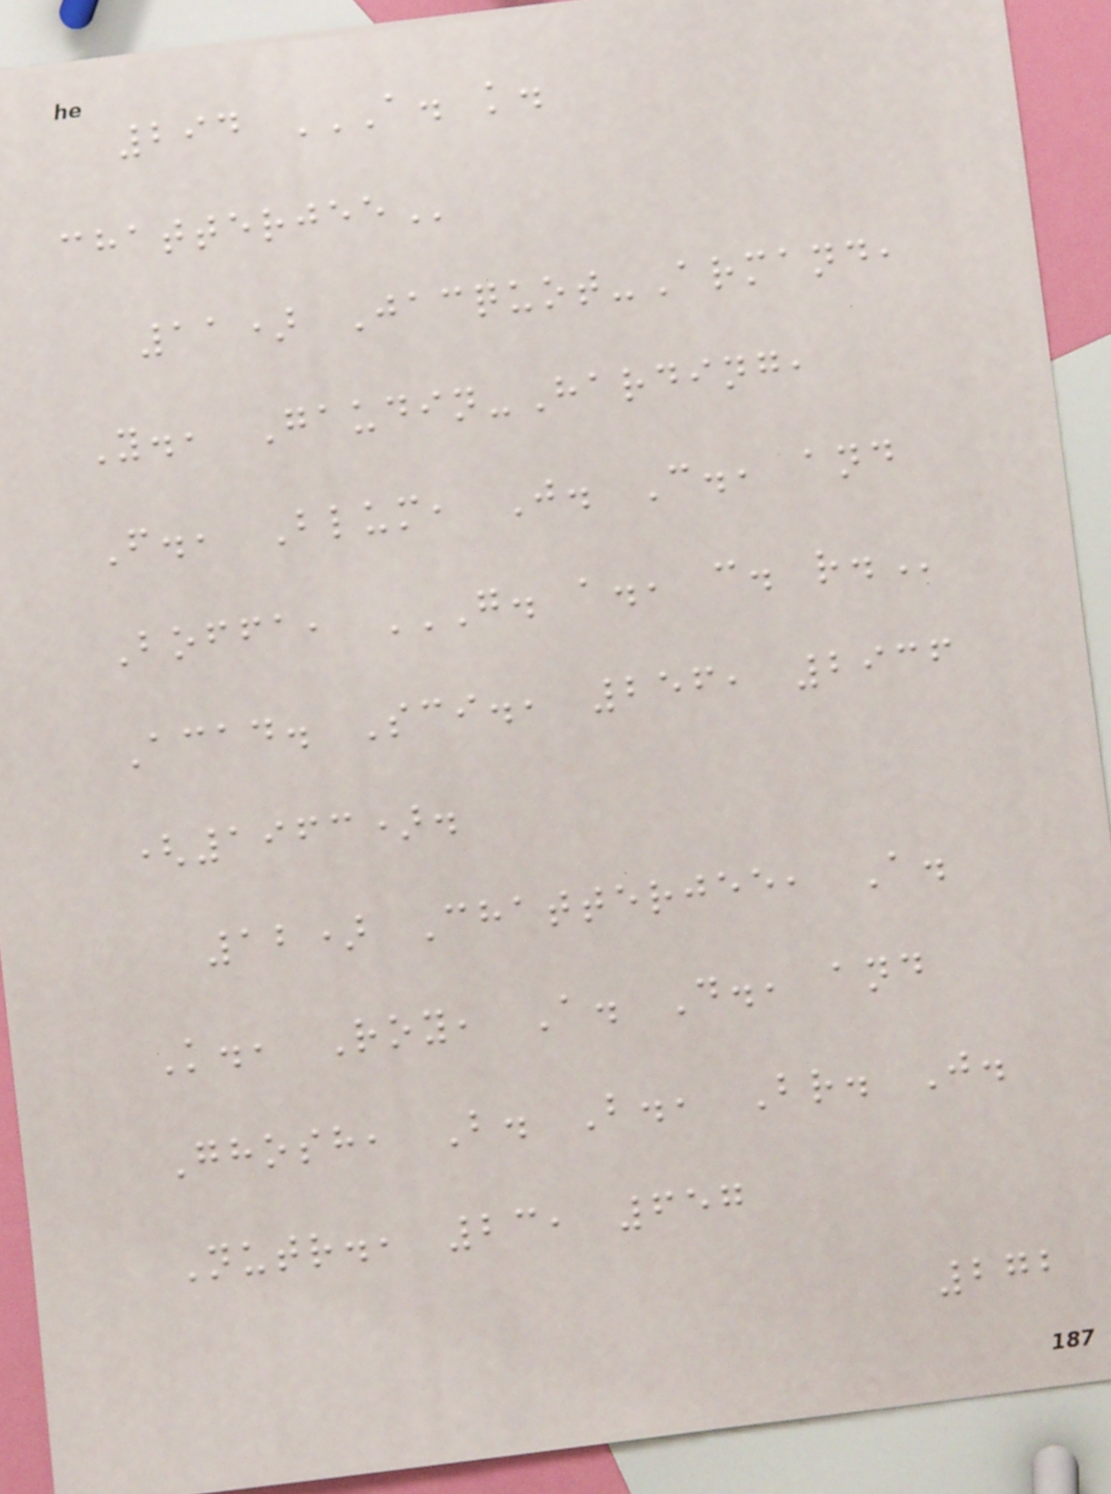294 A. K.
CHATTERJEE
11) Jacquot-Armand,
Y., Gaudin-Harding,
F., Blum, J. C., and
Boffa, G. A., C. R.
Acad. Sci., 256, 2936
(1963).
12) Chatterjee, A.
K., Roy, A. D., and
Ghosh, B. B., Br. J.
Nutr., 23, 657
272
